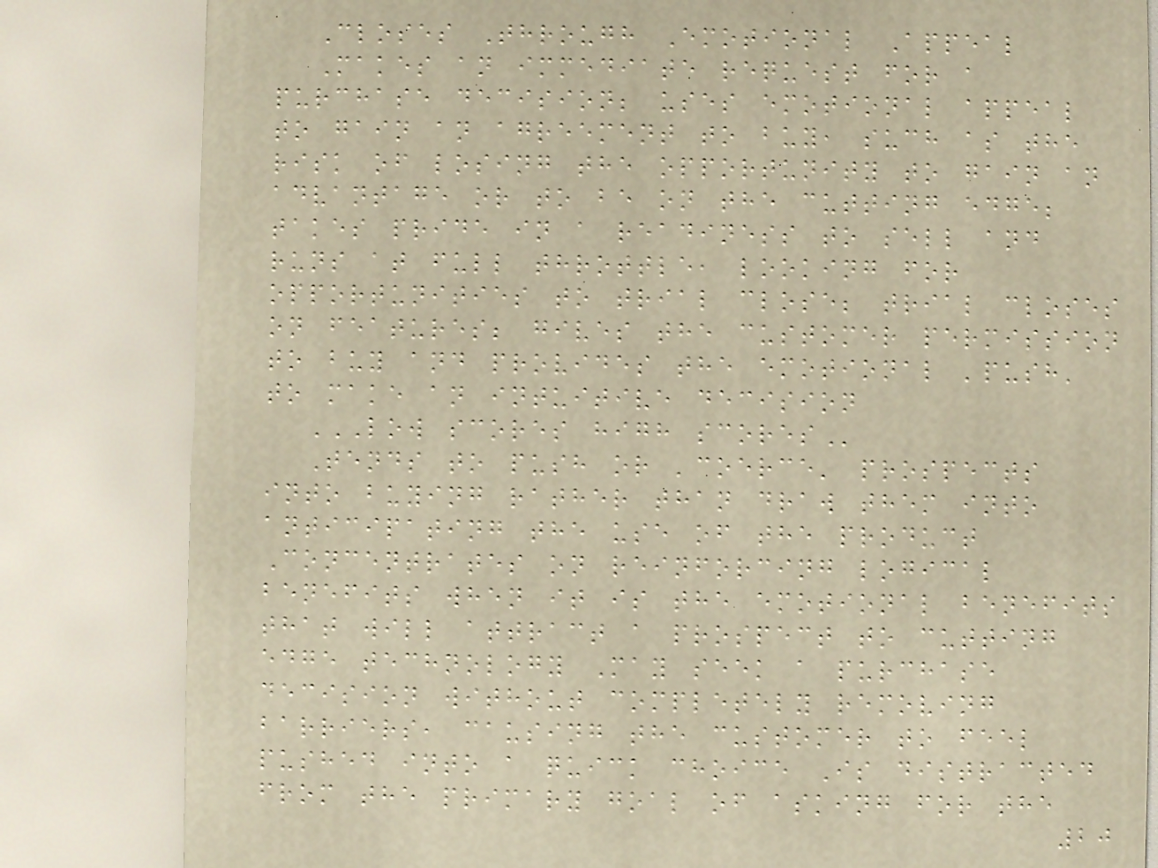Closes Through Emotional Appeal
Makes an immediate request for a
purchase decision; uses emotional appeal
to gain an agreement to buy, such as the
risk of losing the opportunity to gain an
advantage or to be on the cutting edge;
takes pride in a readiness to sell and
runs at full throttle, looking for
opportunities to trial close; trial closes
on features; gives the customer permission
to buy and provides the emotional 'push'
to make an intuitive decision
LOW SCORES HIGH SCORES
Tends to push or 'coerce' prospects
into buying rather than draw them into
anticipating the use of the product
Concentrates on reinforcing logical
benefits when it is the emotional benefits
that will attract a prospect to cutting
edge technology May seek a purchase
decision without completely removing
barriers, causing the customer to feel
pushed into a quick choice Is distracted
from the primary goal of asking for the
20
